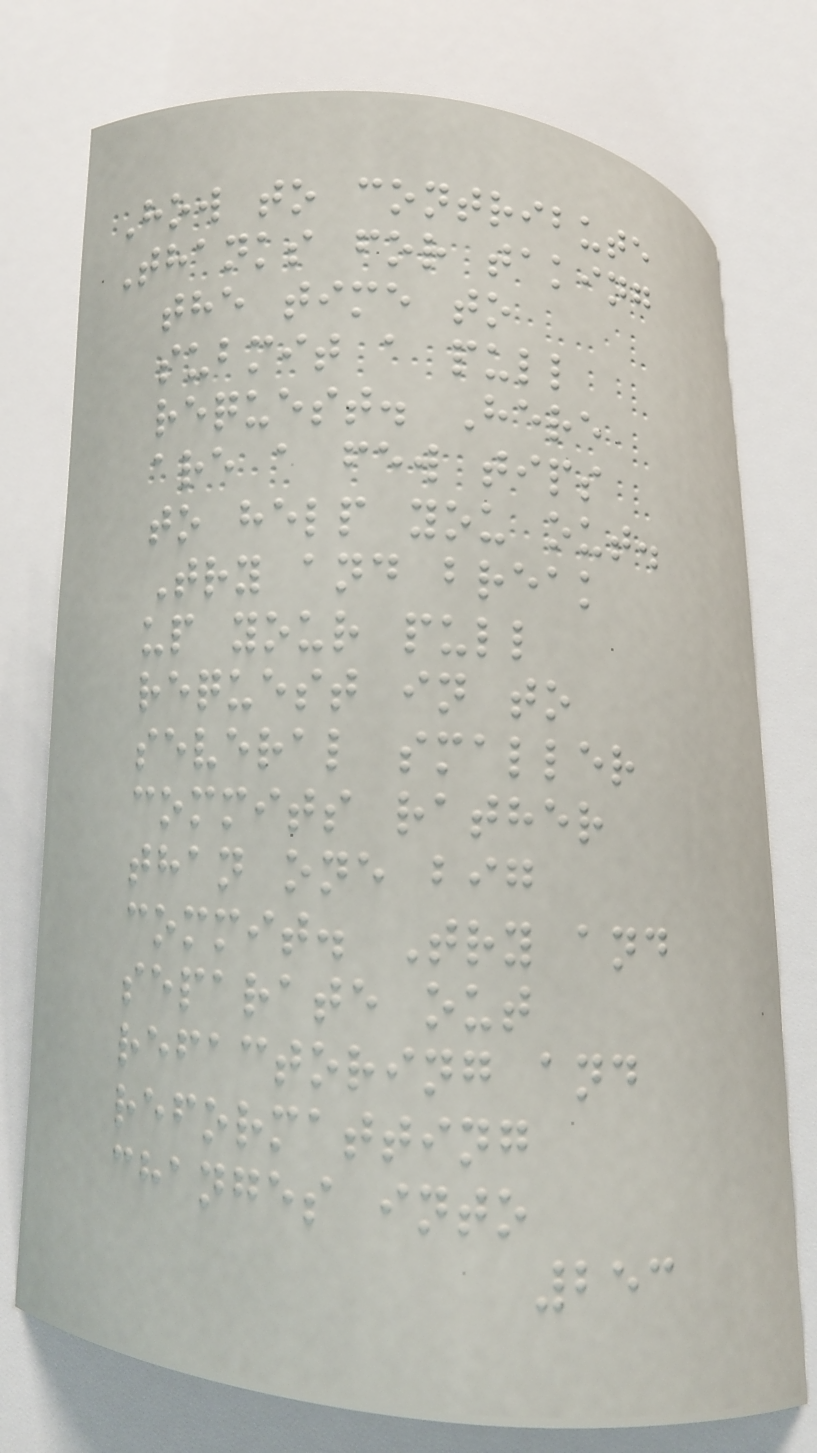How to contribute
Thanks for taking
the time to
submit a pull
request. Here
are a few tips
to help you out.
Try and break
up your pull
request in to
several smaller
commits rather
than one big
commit. Try and
separate out
refactoring and
reformatting
changes into
253
